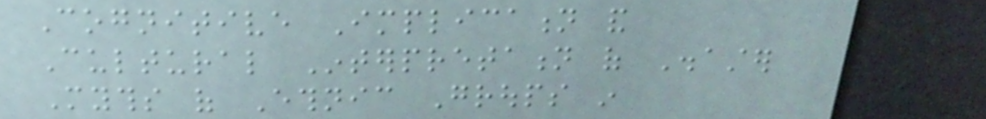Cognitive Implication and
Cultural Interpretation of Disaster
Myths of Ethnic Groups in
